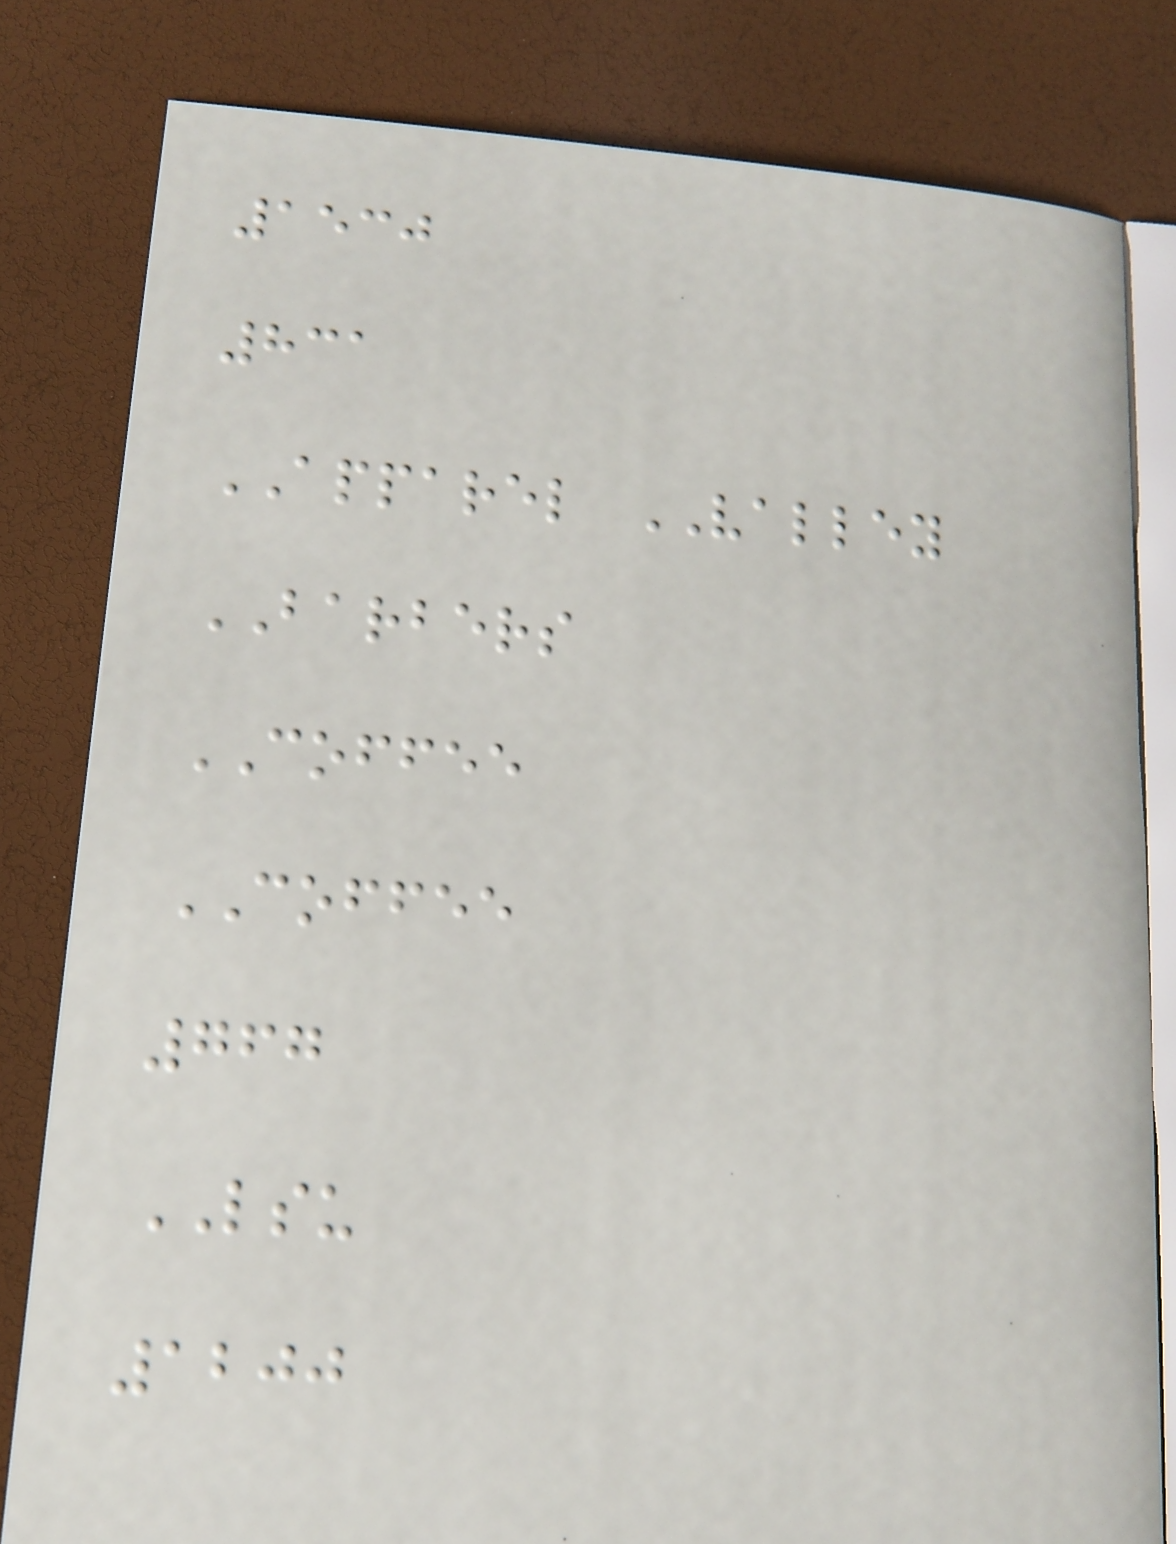1530
831
APPAREL VALLEY
BARBERS
COFFEE
COFFEE
767
LSU
1200
